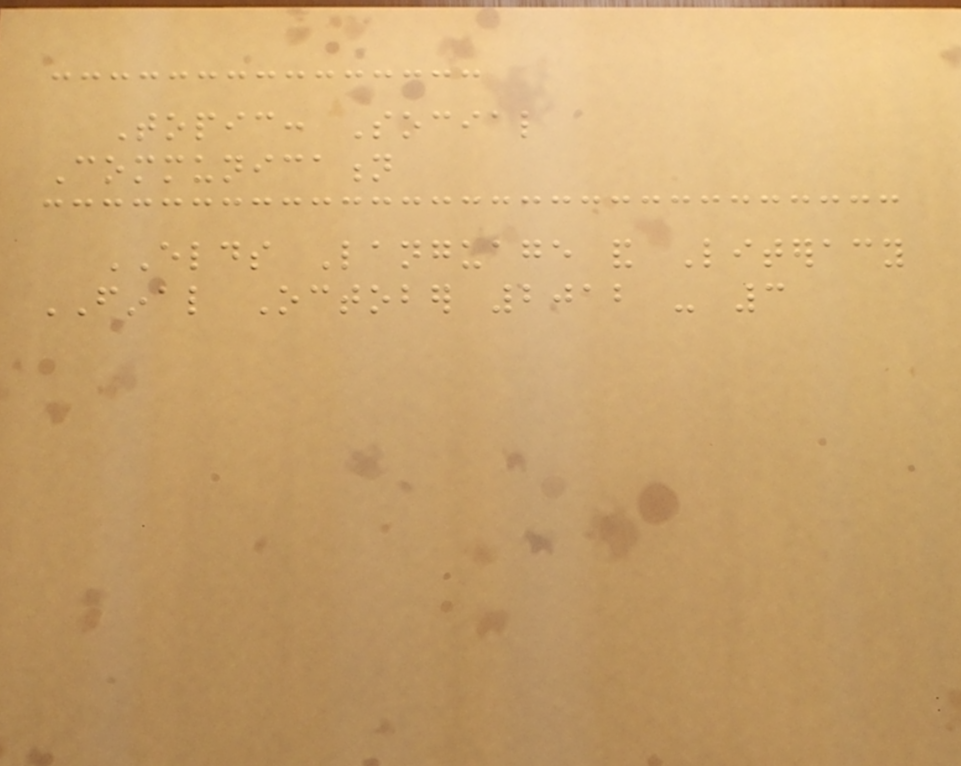Topic: Social
Communication
ELDS Language and Literacy
FINAL October 2012 - 3
